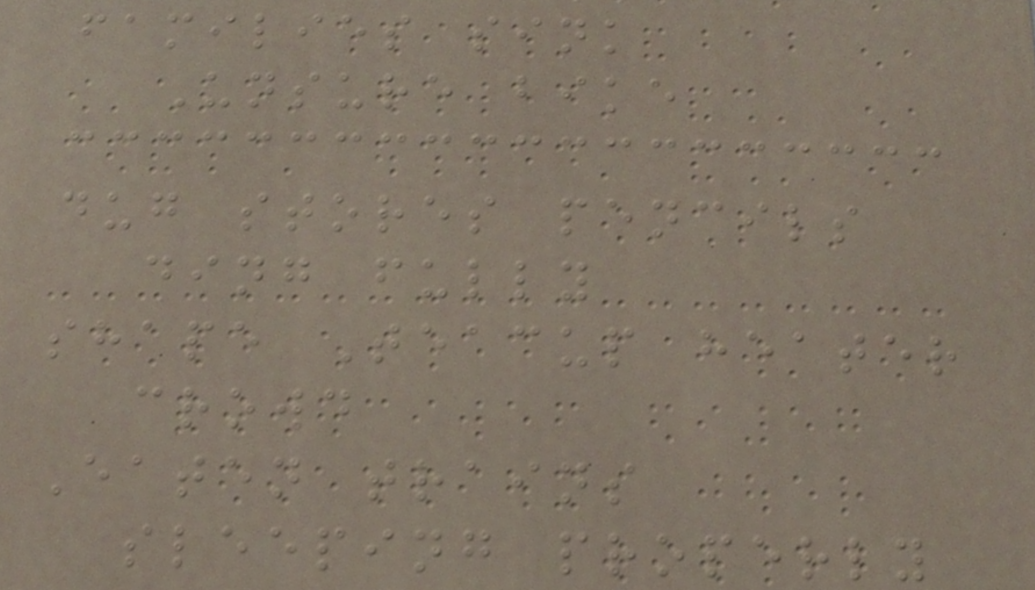families sink
Unsure bike
dug stores pencils
ding fully
shape Teacup heater
crowd
Eaten trains
sleeping properly
